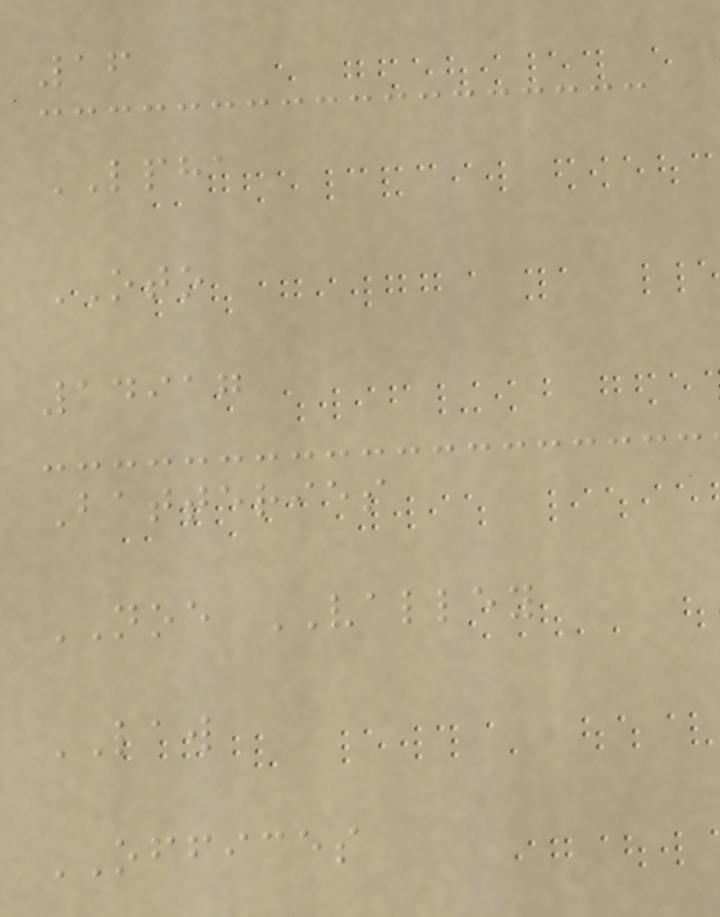16
LPHA
OTO
14917
Batteries
NOE VALLEY
LAW
OFFICES
